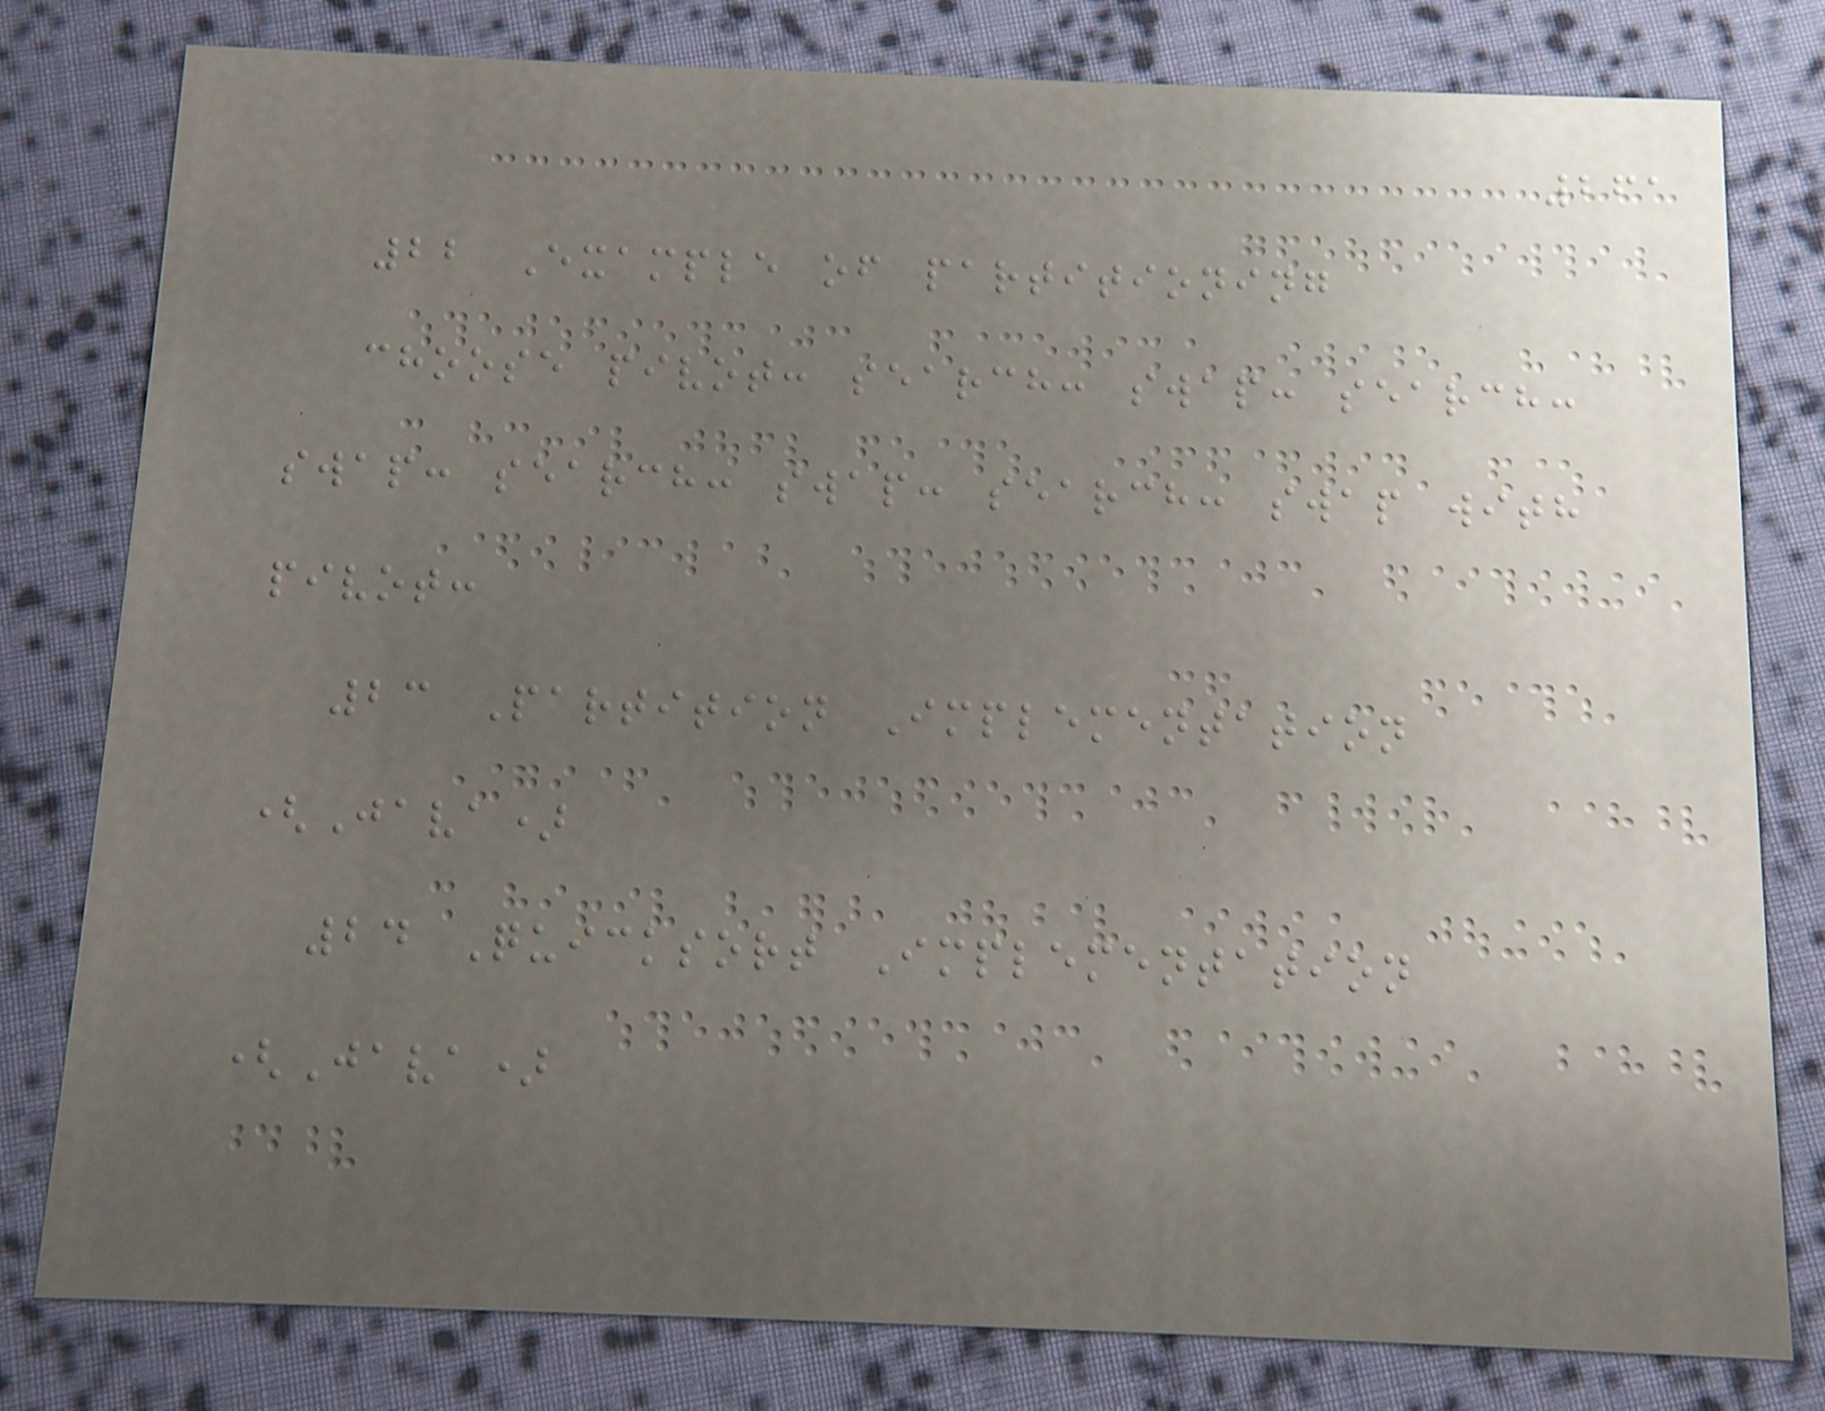261
22 Example of partitioning
choose pivot: search: swap: search:
swap: search: swap: search: swap with
pivot:
23 Partition Implementation
(Java)
24 Quicksort Implementation
(Java)
